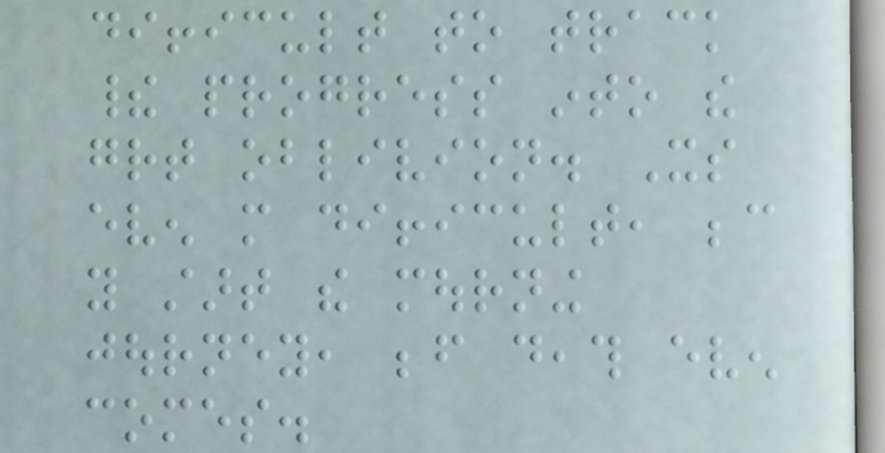difficult to track
their progress into the
great oblivion. Its
even more difficult, because
you start the mourning
journey, before death even
comes.
